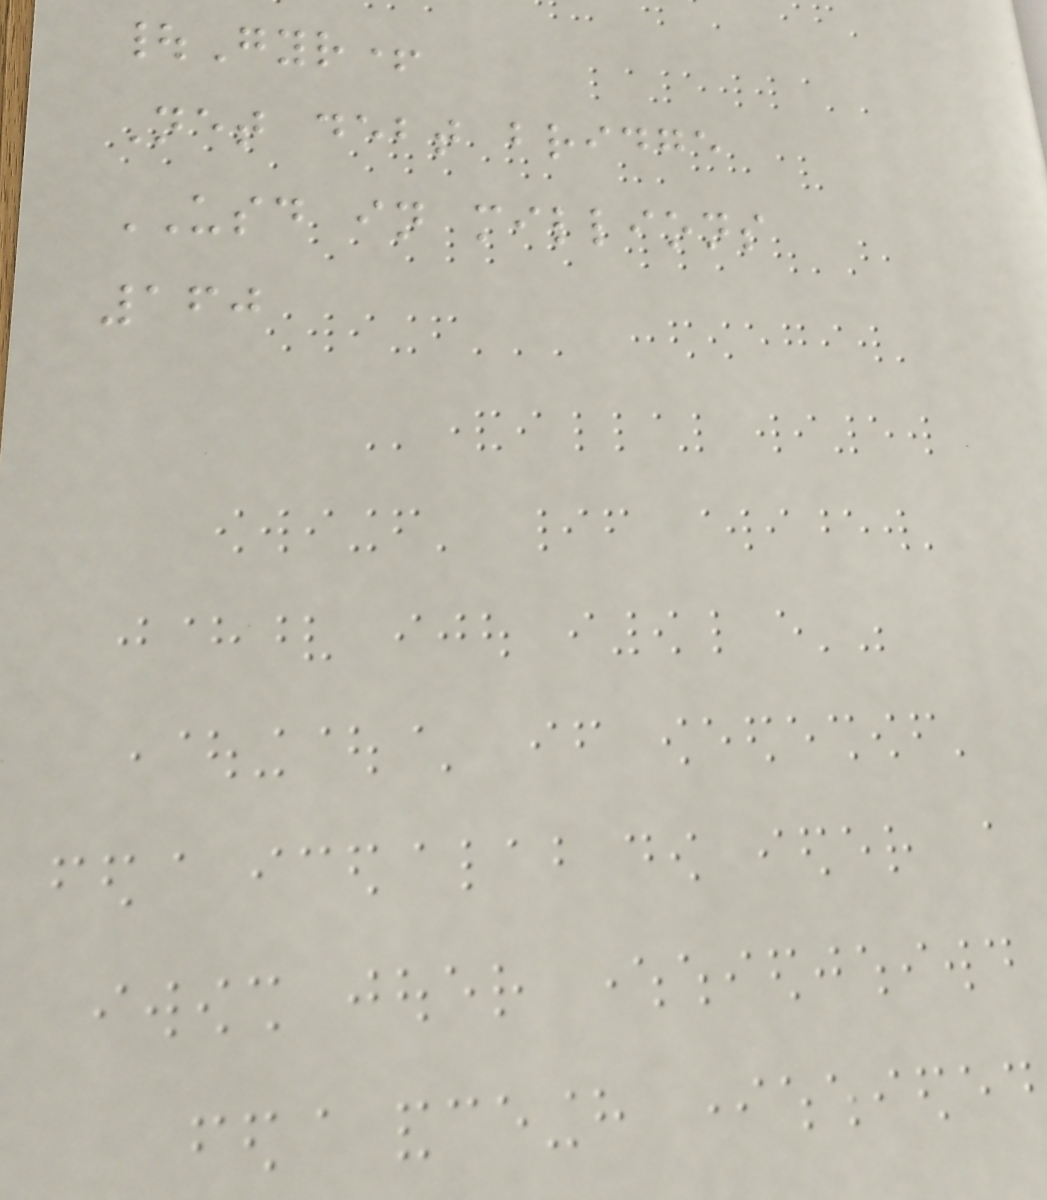|Gyr+
Net debt bridge
USD in millions
160
